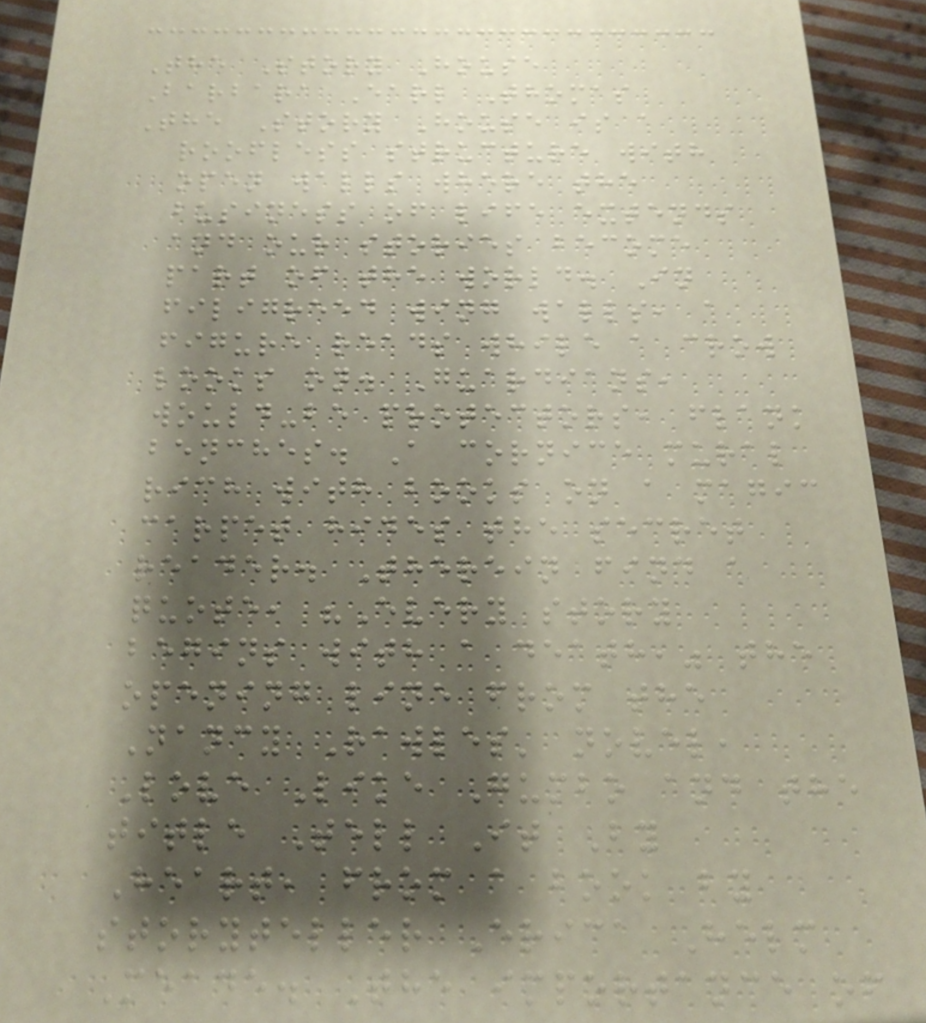The Story House
Barbara Earl Thomas
The Story House is a
roofless structure with
open walls where the
business of life extends
and our stories become
part of the world. In
filigreed wing walls, a
figure reads while a crow
looks on. Guardians,
would-be protectors, flank
benches. A cornice mural
rich with books on a magic
carpet hides the secret
reader. Therein find a
quote, "Every story
begins with a death," the
opening line from the
Nancy Rawles' novel,
Love Like Gumbo and the
title Tell It By
Heart, from a book by
storyteller Erica Helm
Meade. The importance of
